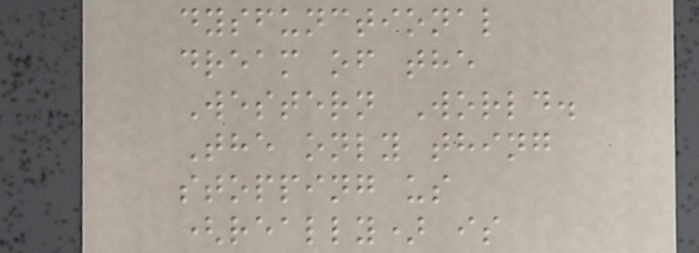dysfunctional
dream of the
Western World.
The only thing
stopping us
(really) is
